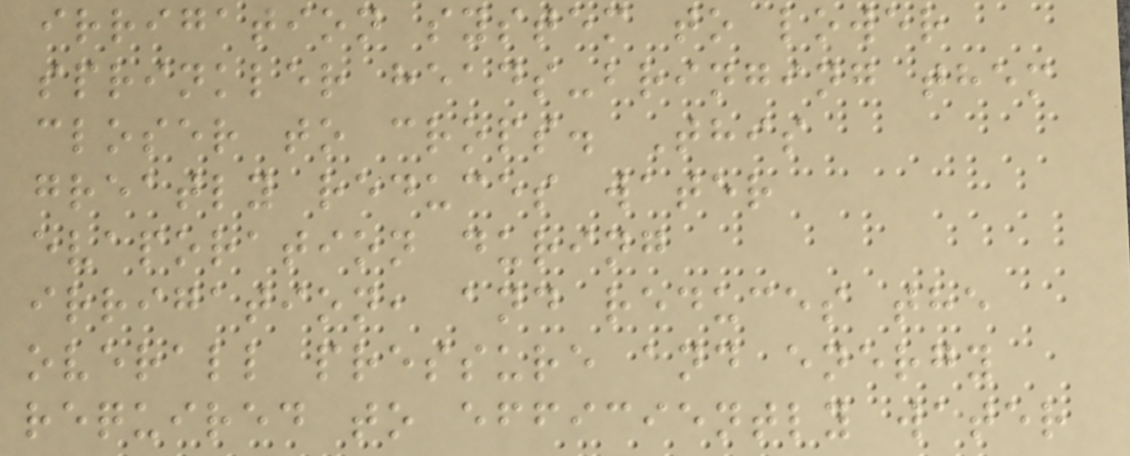irrigation system to lower
sprinkler heads-bringing them
closer to crops. This
greatly reduces water
evaporation during
irrigation, and reduces the
overall pressure and energy
required to efficiently water
